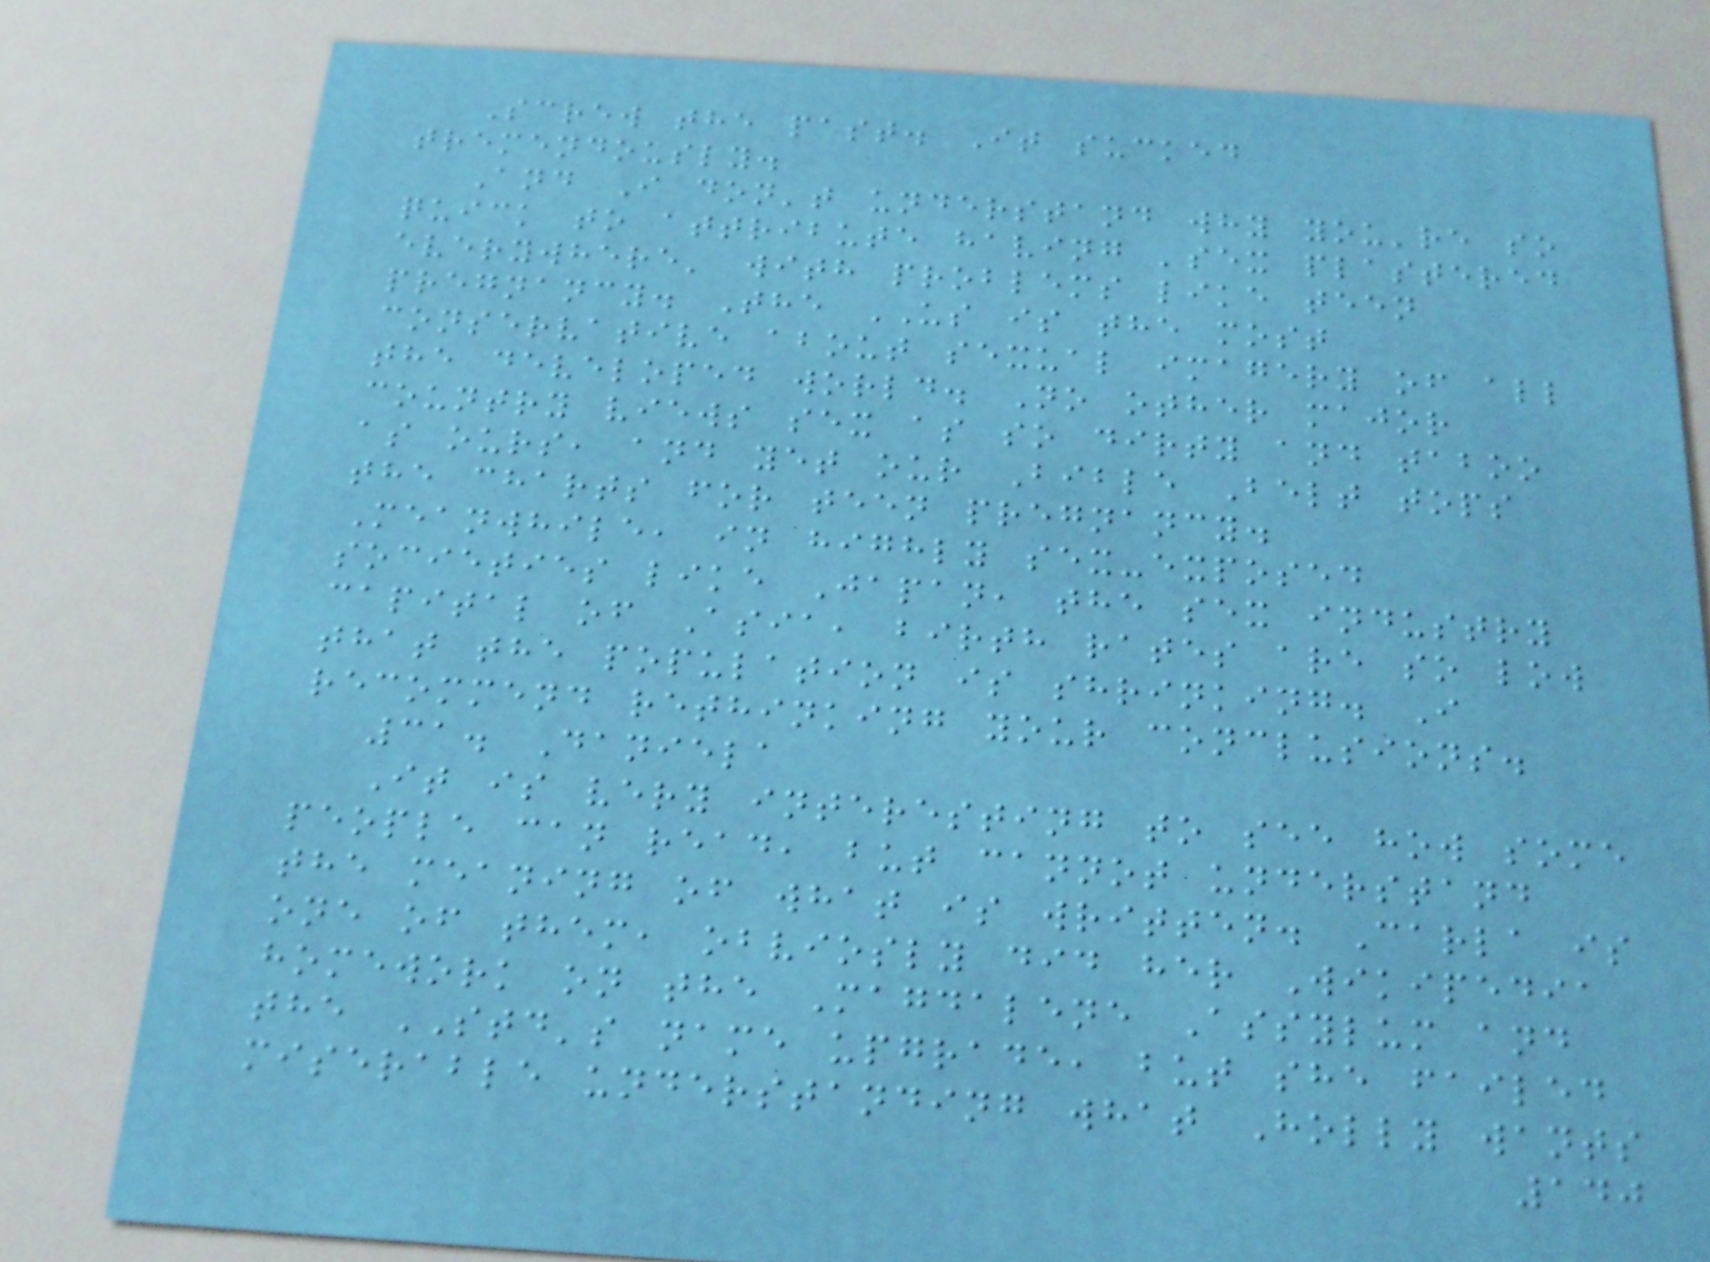Screw the past. It sucked
tremendously.
And I don't understand why you're so
quick to attribute having 'sex plastered
everywhere' with problems like teen
pregnancy. The US is the most
conservative about sexual imagery of all
the developed world. No other major
country views sex as so dirty and taboo
as ours, and yet our Bible Belt tops
the charts for teen pregnancy.
Meanwhile, in highly sex-exposed
societies like Japan, the sex industry
capital of Asia, birth rates are so low
that the population is shrinking. I
recommend rethinking your conclusions.
31. Daniela
It is very interesting to see how some
people can read, but cannot understand
the meaning of what is written. Carla is
one of them, obviosly did her Wikipedia
homework on the Magdalene Assylum and
the STD's name upgrade, but she failed
miserable understanding what Holly wants
140
